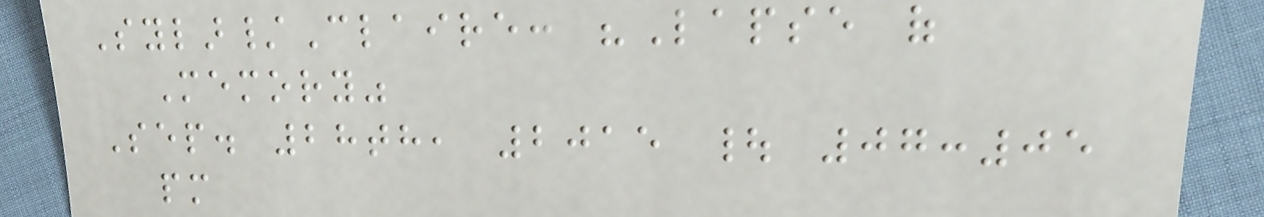Sylar/Claire: "Lapse of
Memory"
Sep. 28th, 2015 | 07:05
pm
